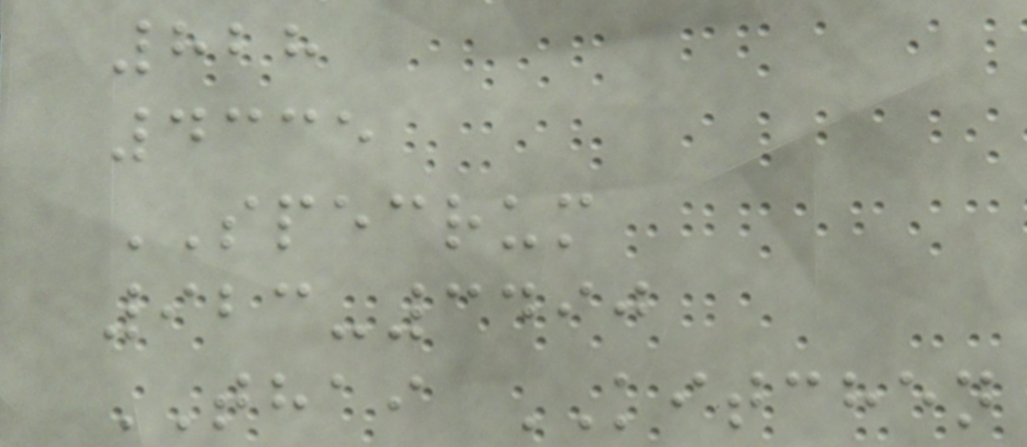828
4335
SPECRUM
923-3490
THAI KITCHEN
